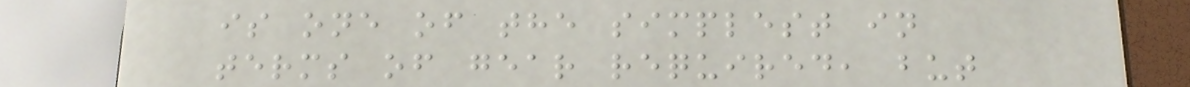is one of the simplest in
terms of gear required, but
